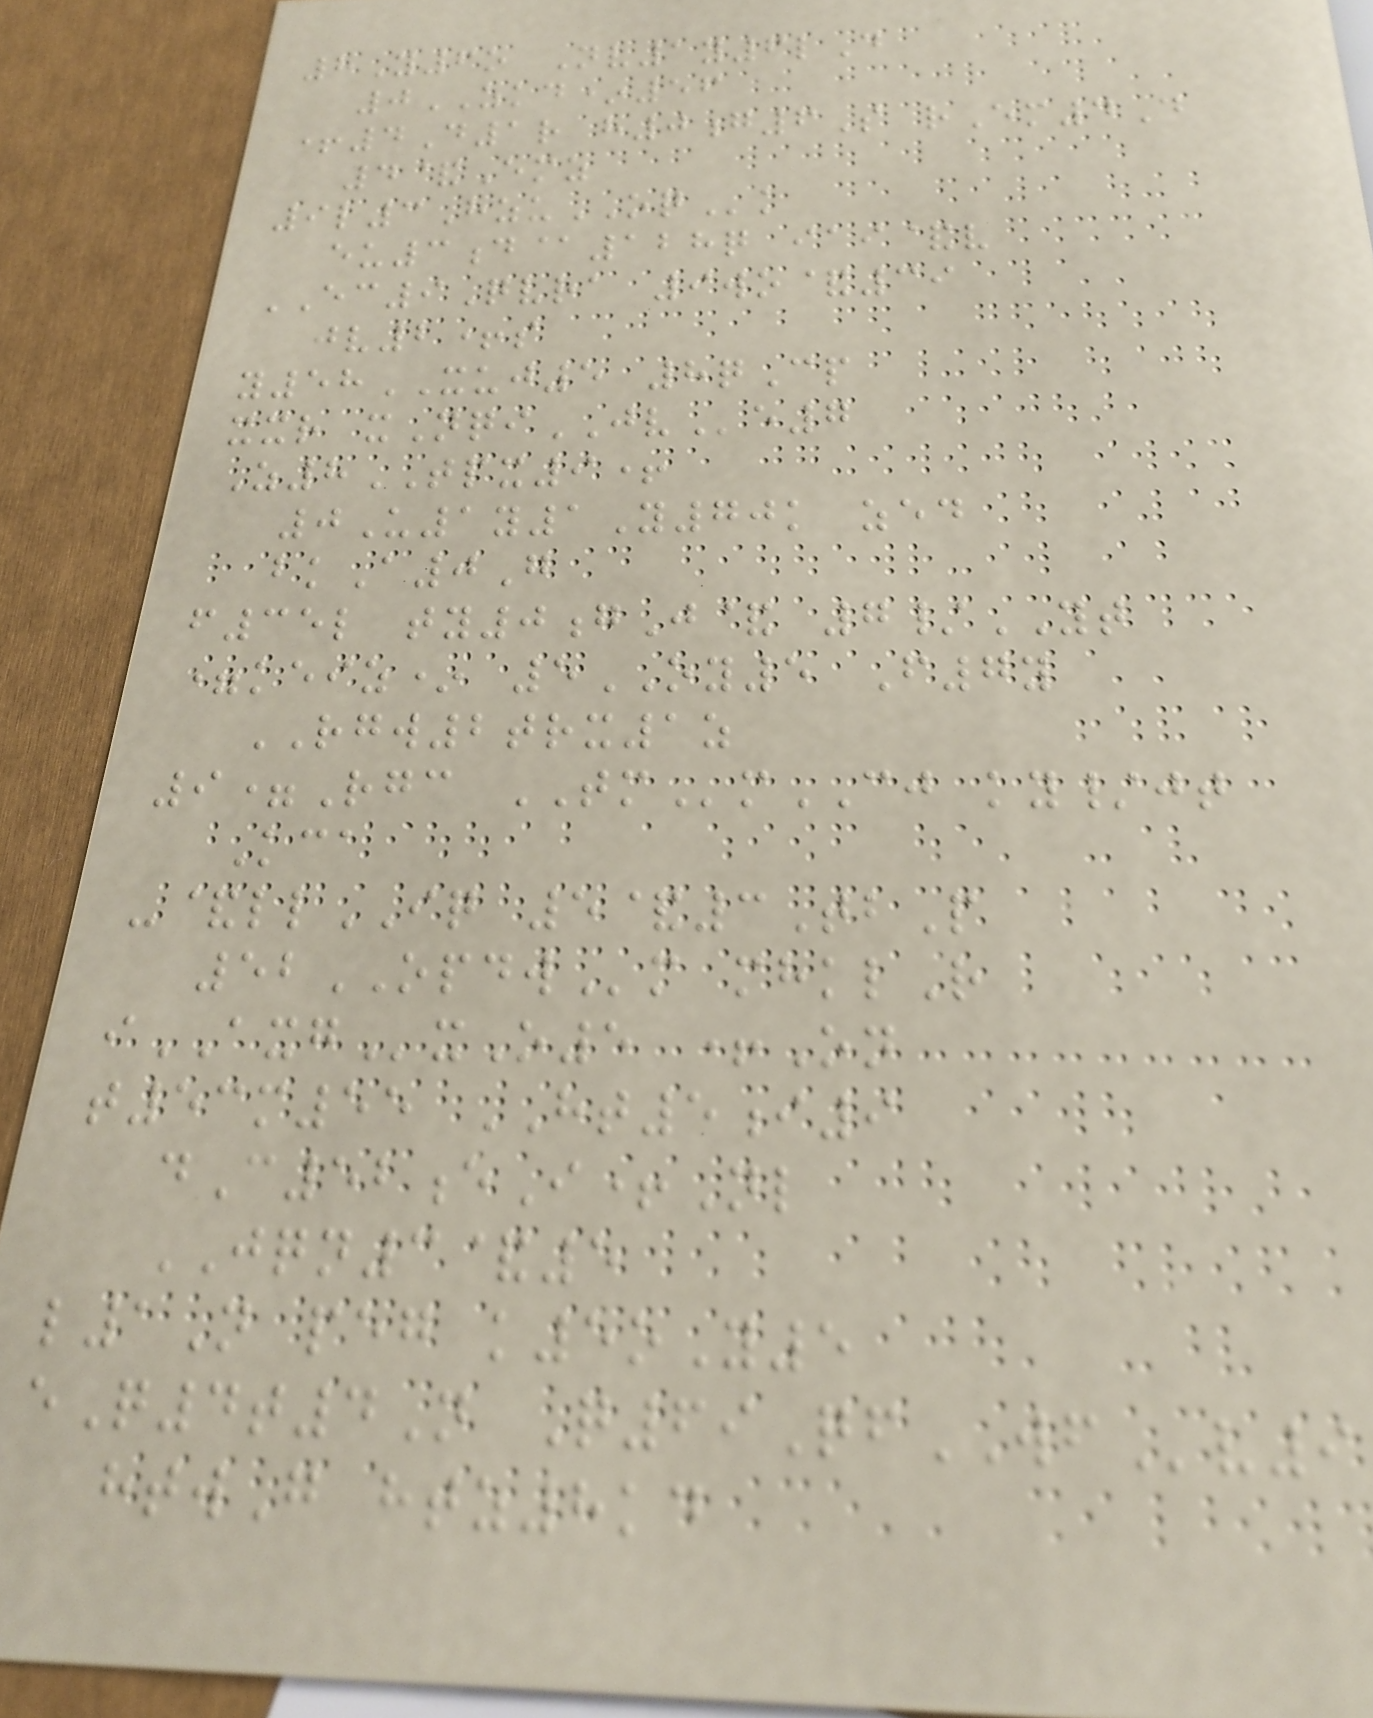8Y6o Nv1y6lD
0ZKD*56
+4D1r h0g6S rEm4D
4&Emz
9l3HzuOQk
eu3d@128q iai&v
EC9Qvra 9wo&39
jv2+s
y58XUJ5 8qCp
xxr xNqiJVe7
Z8TPX9+
0U1y1Y70k zed
bkA0G
f35l ty0gJ& 7/YT
=keiz* 5OY5 F7y
RGW2trx1z
9=Rgc TMmCJ ky/jt
Kca
-&llIQ 5&3TbP
52OPDWm mhklR
iAXGxO5 +On
t53m55 HT5i9
dC52eI+Nl
JQN3&5
l1N peg k5oY5
eQ4t4N Q69QfWFv9
htwG htz8kd
